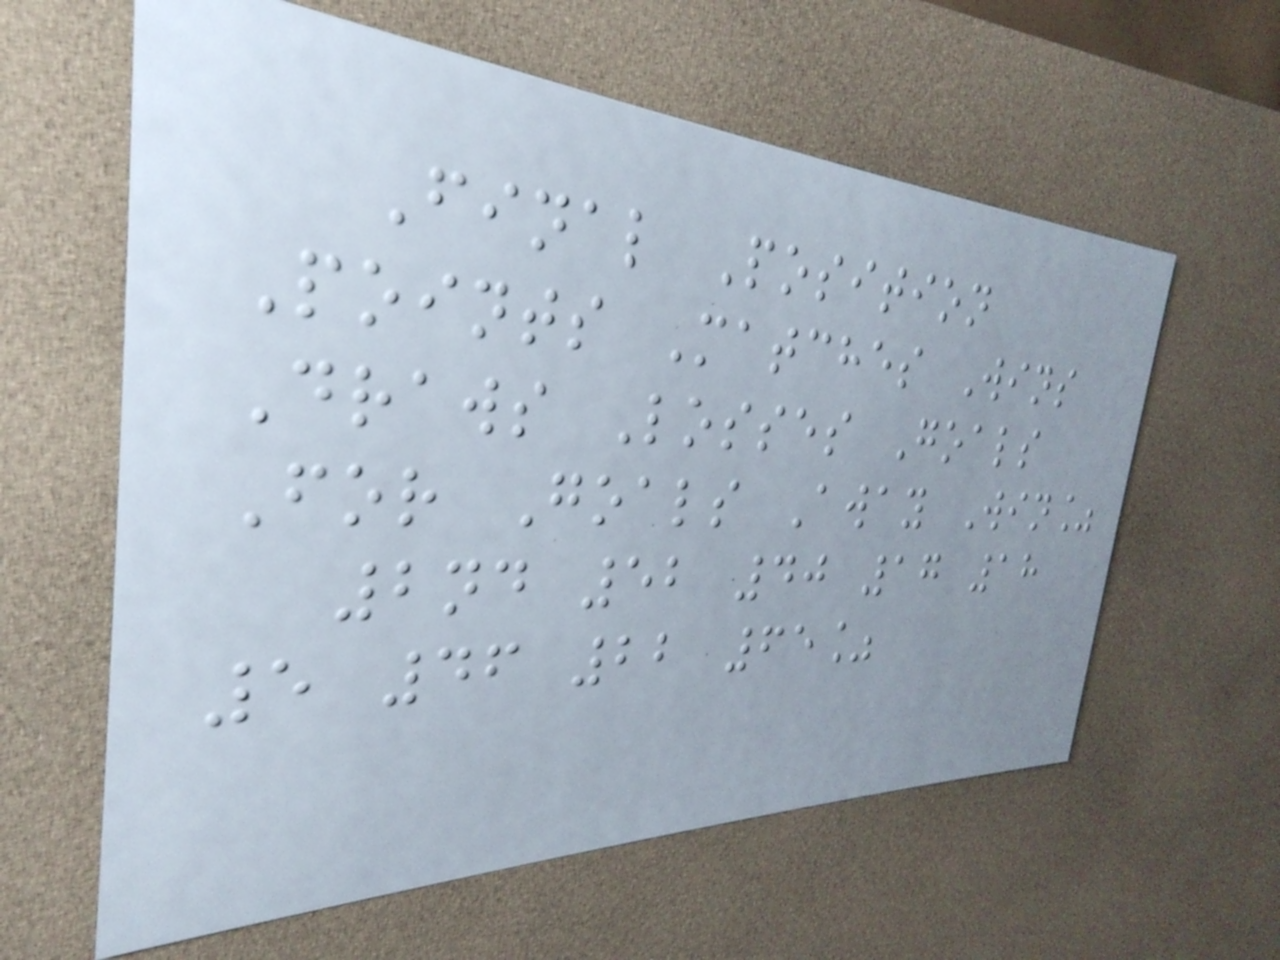Final Position
Points Matches Wins
Draws Losses Goals
For Goals Away Win%
2nd 52 40 17 18
5 46 22 65%
